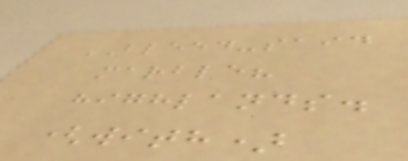BLEED-said
marble?
highlands.
(with)
